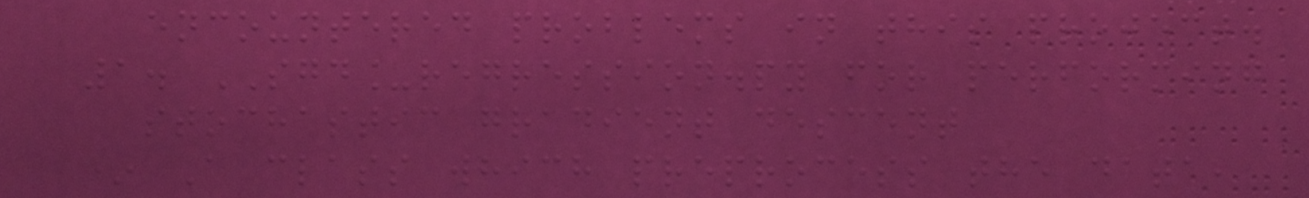encountered problems in this project.
1. SGD_regression.py for performing
stochastic gradient descent
* A class which preprocess the data,
